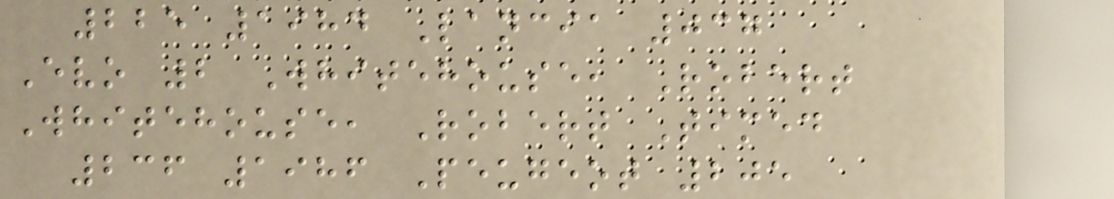225 1984 Lancia 037
Evo 2 Whitehouse, Robert
Whitehouse, Robert Timed
236 1986 Peugeot 205
